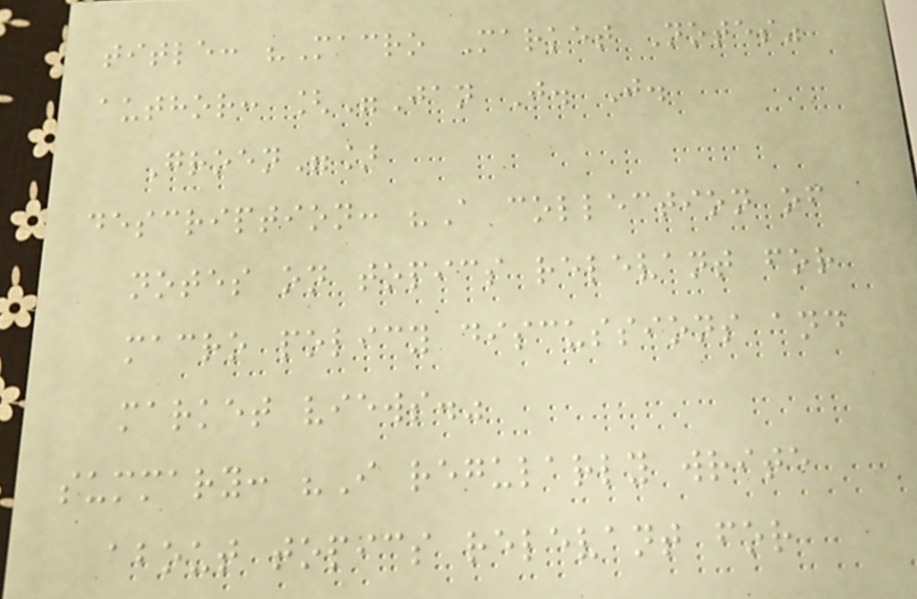title: "Macro Market Notes"
author: ["Jan J. J.
Groen"]
description: "A collection of
notes on topics relevant for
macro policy discussions and
market views."
summary: "I regularly write
about topics relevant for
